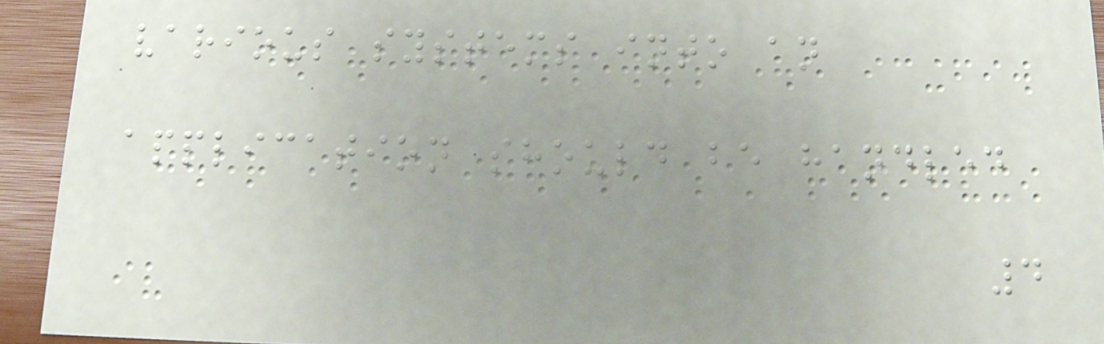various systems into an
application should be handled
4
